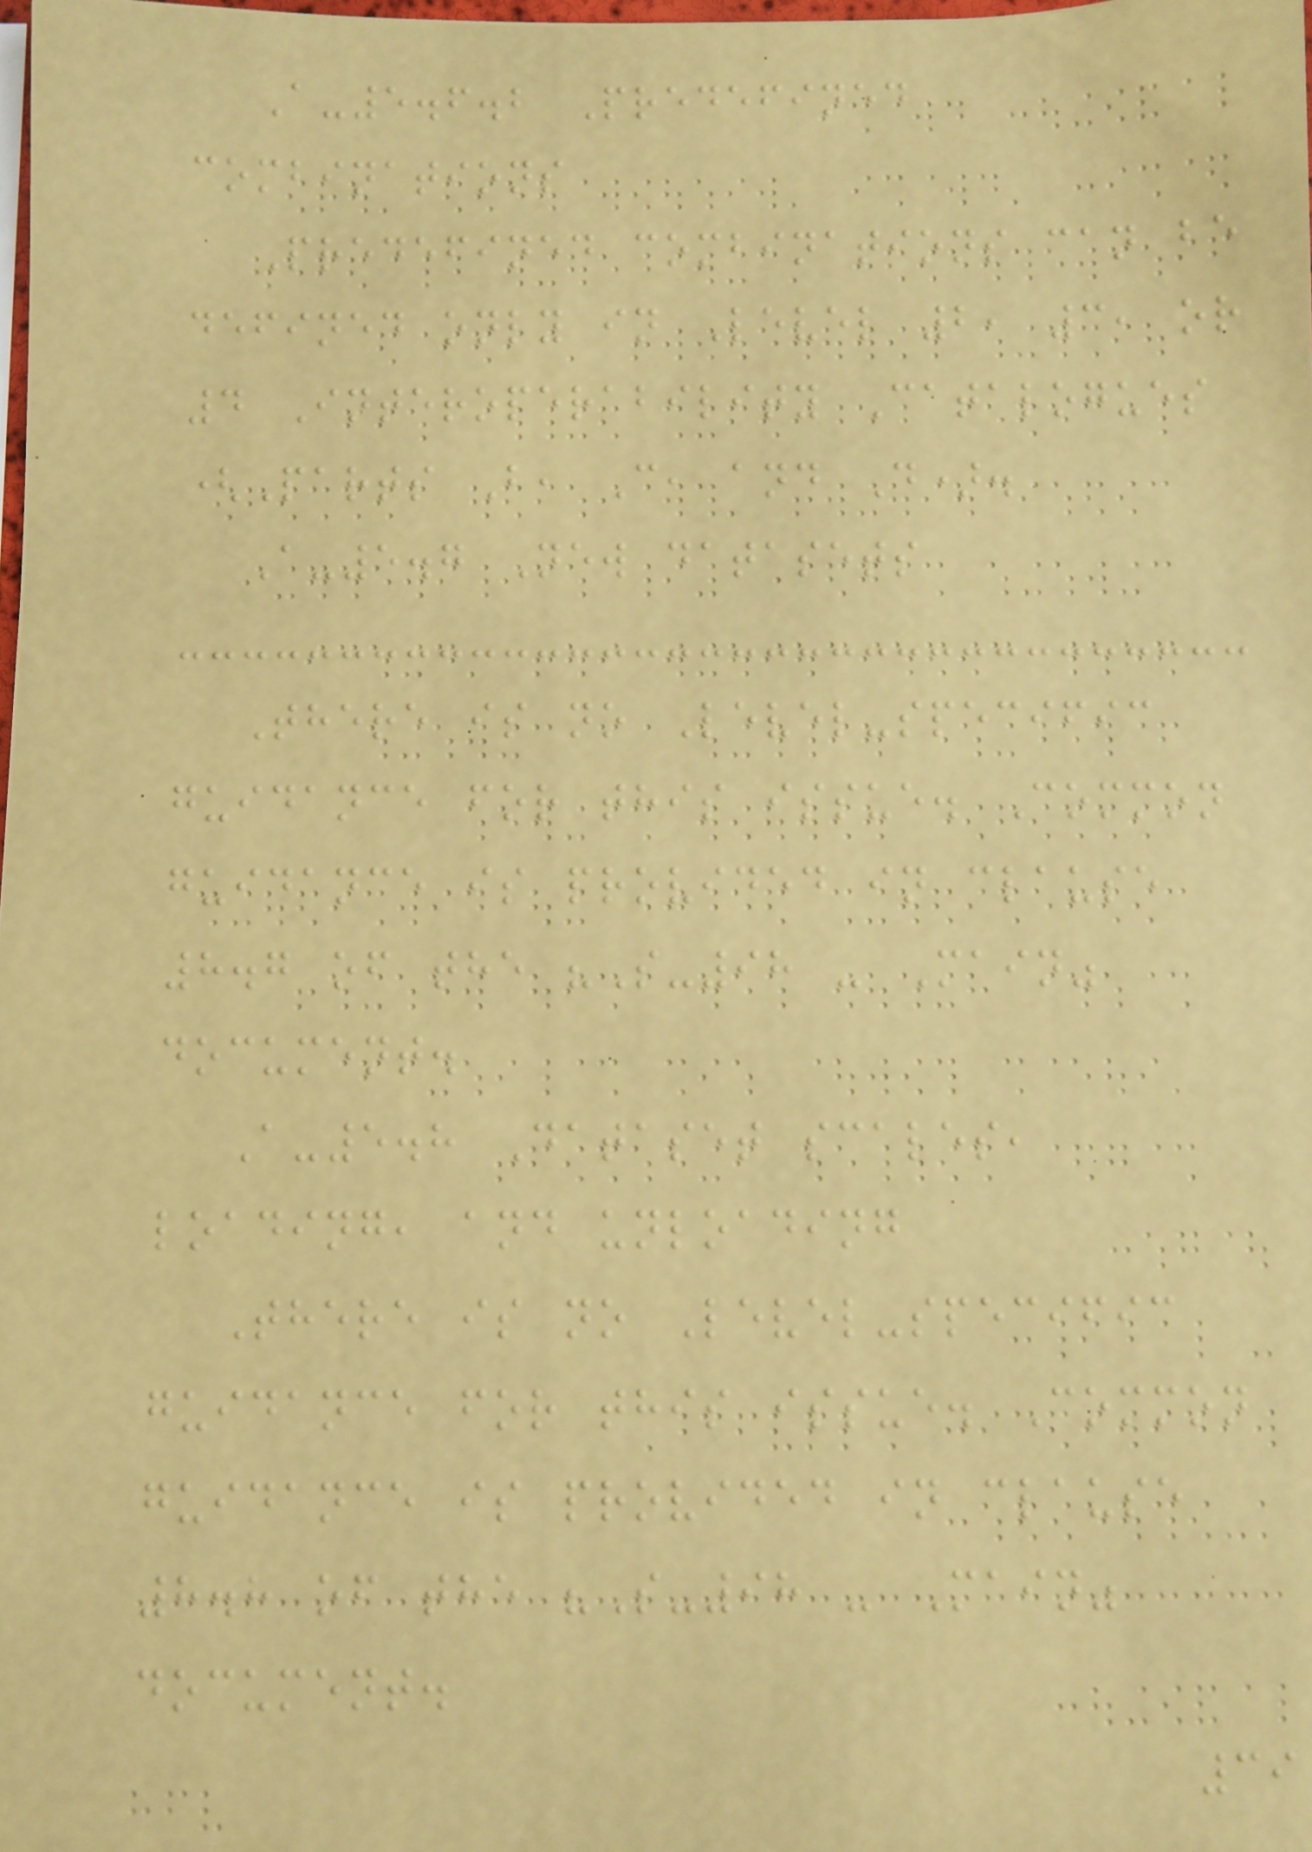A-5.6.2 Predefined
combinations
Predefined combinations can be
defined only in Level 2, 3, or
4 Interoperability Catalogues
(Parts B, C, and D).
A-5.7 New datasets
There is no Level-specific
guidance for this issue. Common
guidance is provided in clause
8.7 of the "S-98 - Main"
document.
A-5.8 Dataset scales,
loading, and unloading
There is no Level-specific
guidance for this issue. Common
guidance is provided in clause
8.8 of the "S-98 - Main"
document.
39
